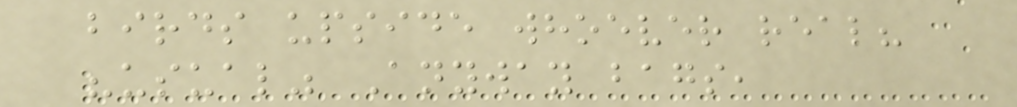birds upside whoever real?
"usual" Anyway bags,
